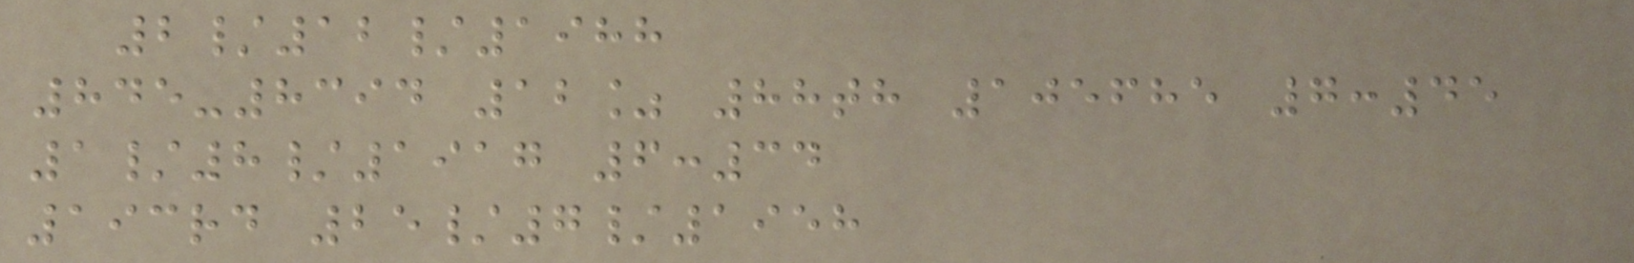2/12/1988
845-8394 12% 88th 105685 7:45
1/8/1917 6:34
193rd 25/7/1958
